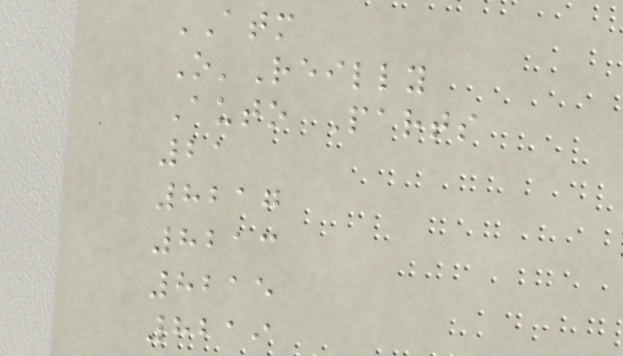ATM
O'Reilly
Auto Parts
21
8217
8213
8215
8219
